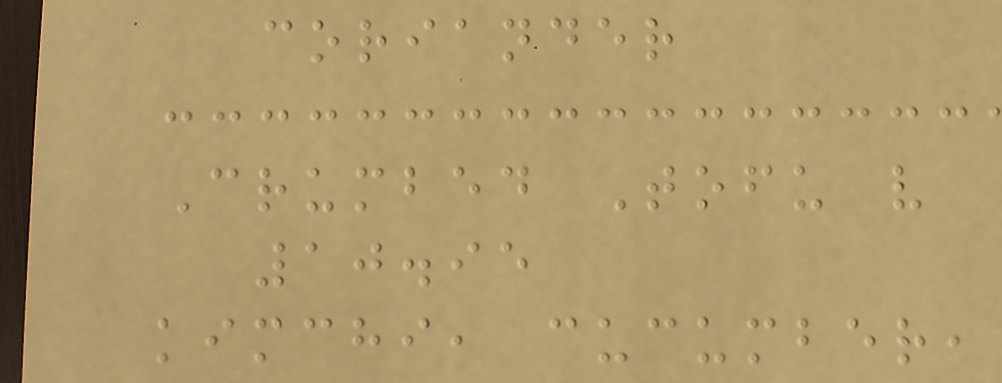coriander
Crumbed Tofu v
10.95
kimchi, cucumber,
